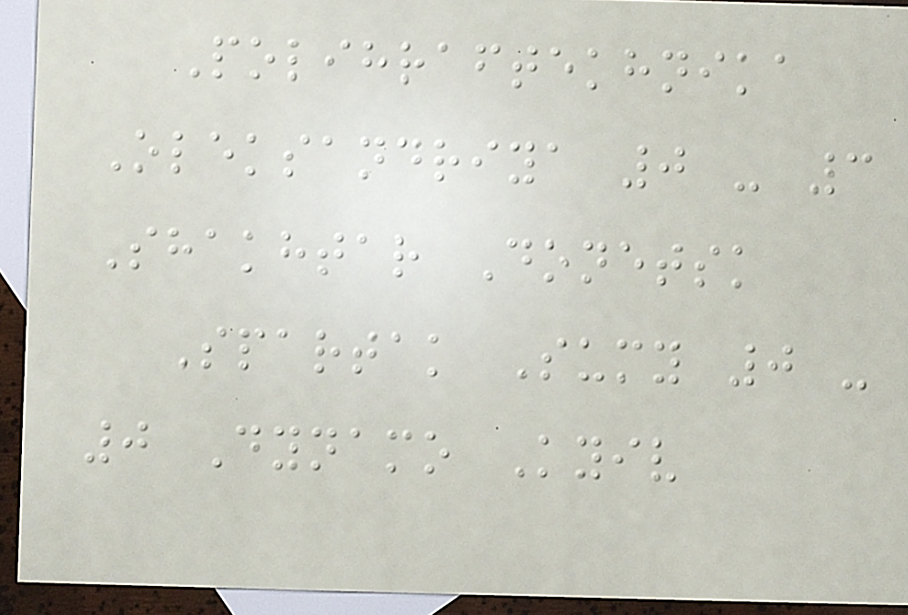Polihraftekhnika
Oleksandriya 0 - 3
Shakhtar Donetsk
Spartak Sumy 0 -
0 Dynamo Kyiv
